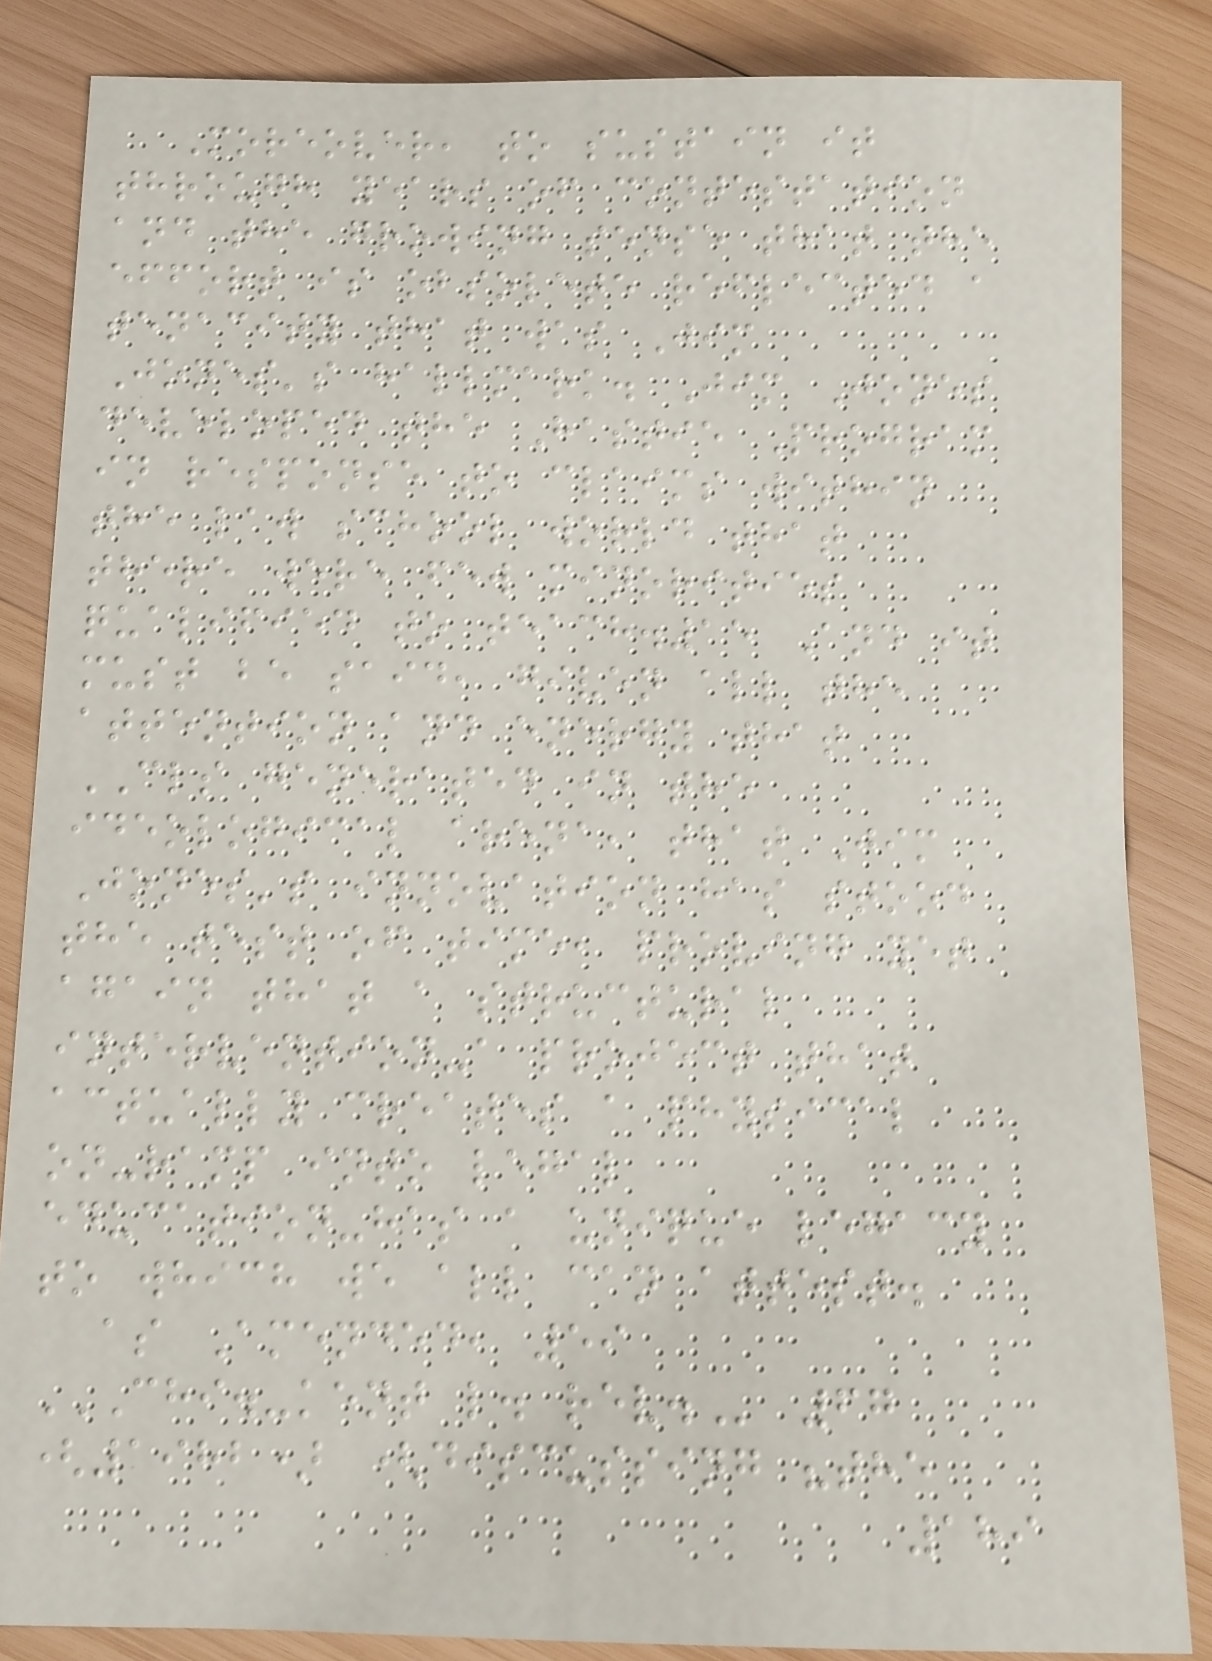Moreover, to sustain it
through years of contestation
and the growing sense that the
effort is obsolete reflected a
tenacity that was Jim
Jones's hallmark. Jim Jones
developed the Hastie Program
in response to claims within
the law school world that
there were few minorities
qualified to teach.15 And it
must be said, given all the
attention and energy that
CLS generated in the
ideological arena, that Jim
Jones's innovation has stood
the test of time, proving yet
again that a structural
intervention-a project that
actually creates a physical
on-ramp into legal
education-has a unique legacy
to which we all can attest.
as Amended, 59
CHI.-KENT L. REV. 67
(1982) (discussing "the
189
